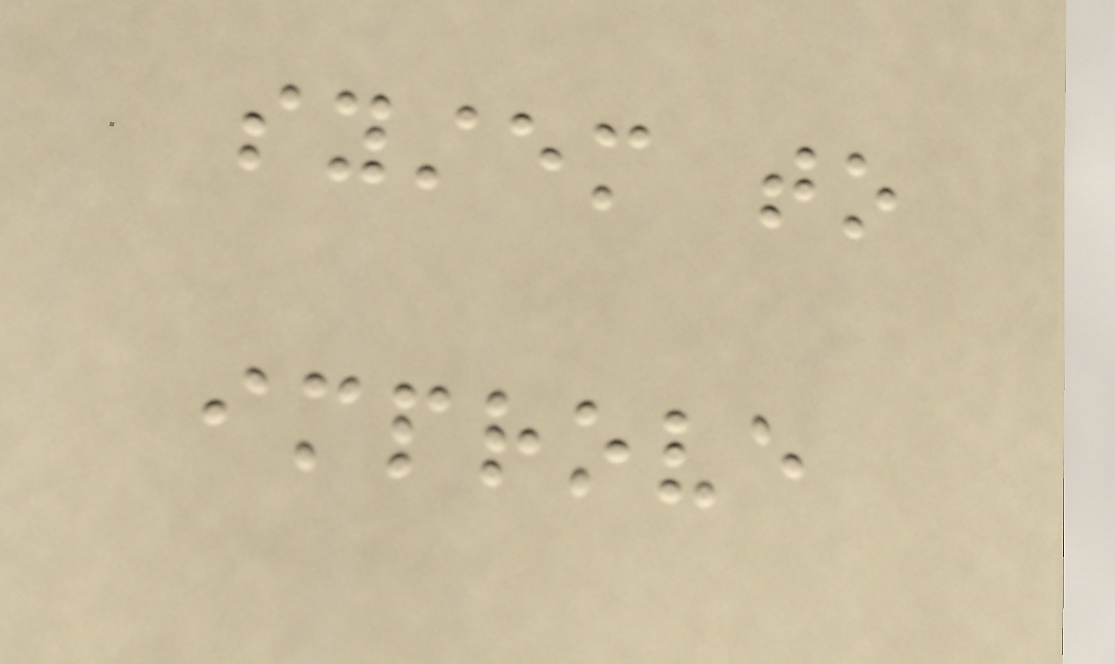system to
improve
